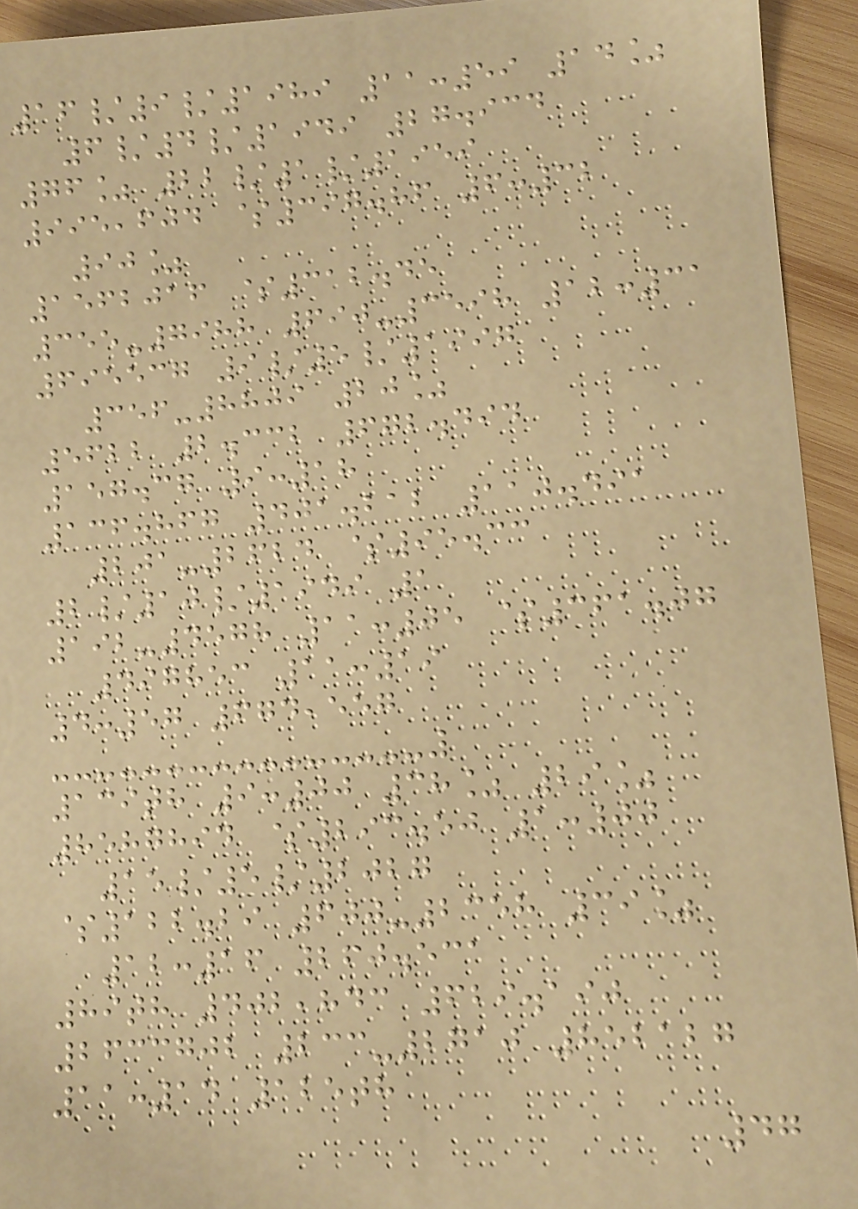16/9/1989 11:59 14%
6/4/1949 27.934
76% 22/1/1959
995,604 $397.86 6:32
90%
1562016 $312.45
355-7988 690-3598 12:31
695537 9/5/1997
356-8809 20%
5622 2.332 672.494
157.37 9:18
136.867 401.212 110.491
201-2624 $95.33
2/10/1949 1
192-4578 11:05 $361.07
497853 11:19
4:57 674,557
139th 9:00 38% 29%
8587894 $293.50 1:00
15/5/2027
$122.29 600-2358 39%
12:16 260.531
89th 402,843 629.190
2633702 233-2710 852127
11:14 125th
47
